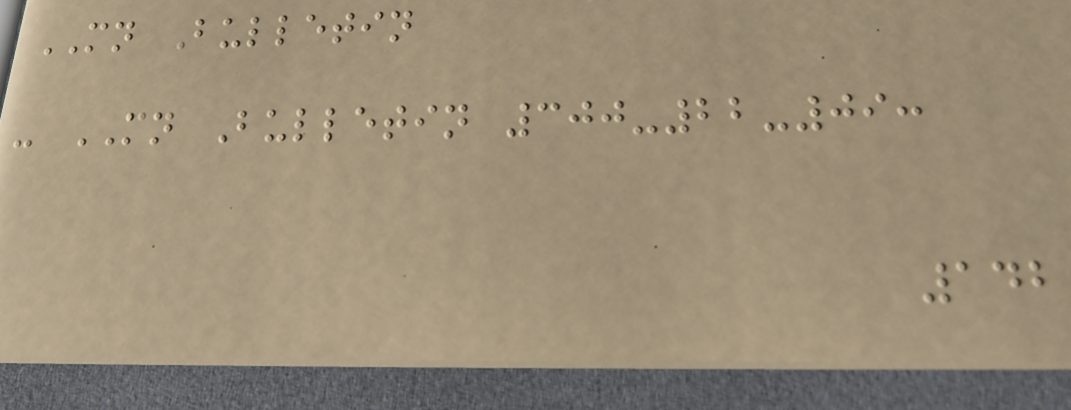MN Bulletin
- MN Bulletin 300-22-09:
142
